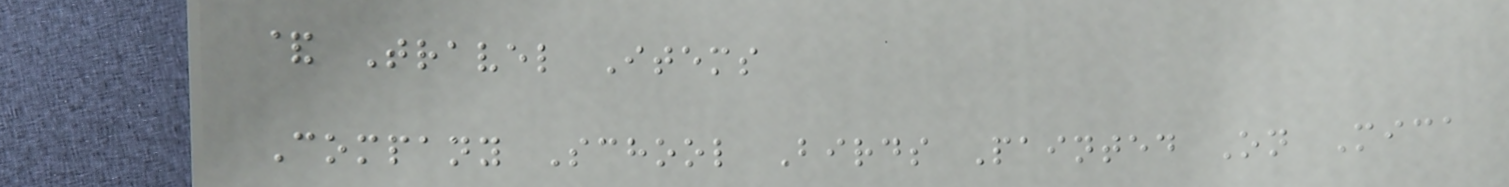& Travel Items
Company School Birds Painted On Mica
